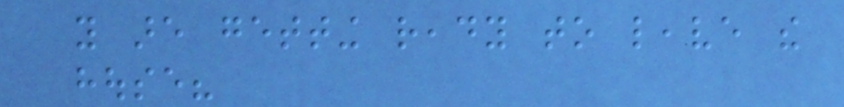you are getting ready to leave the
house?
